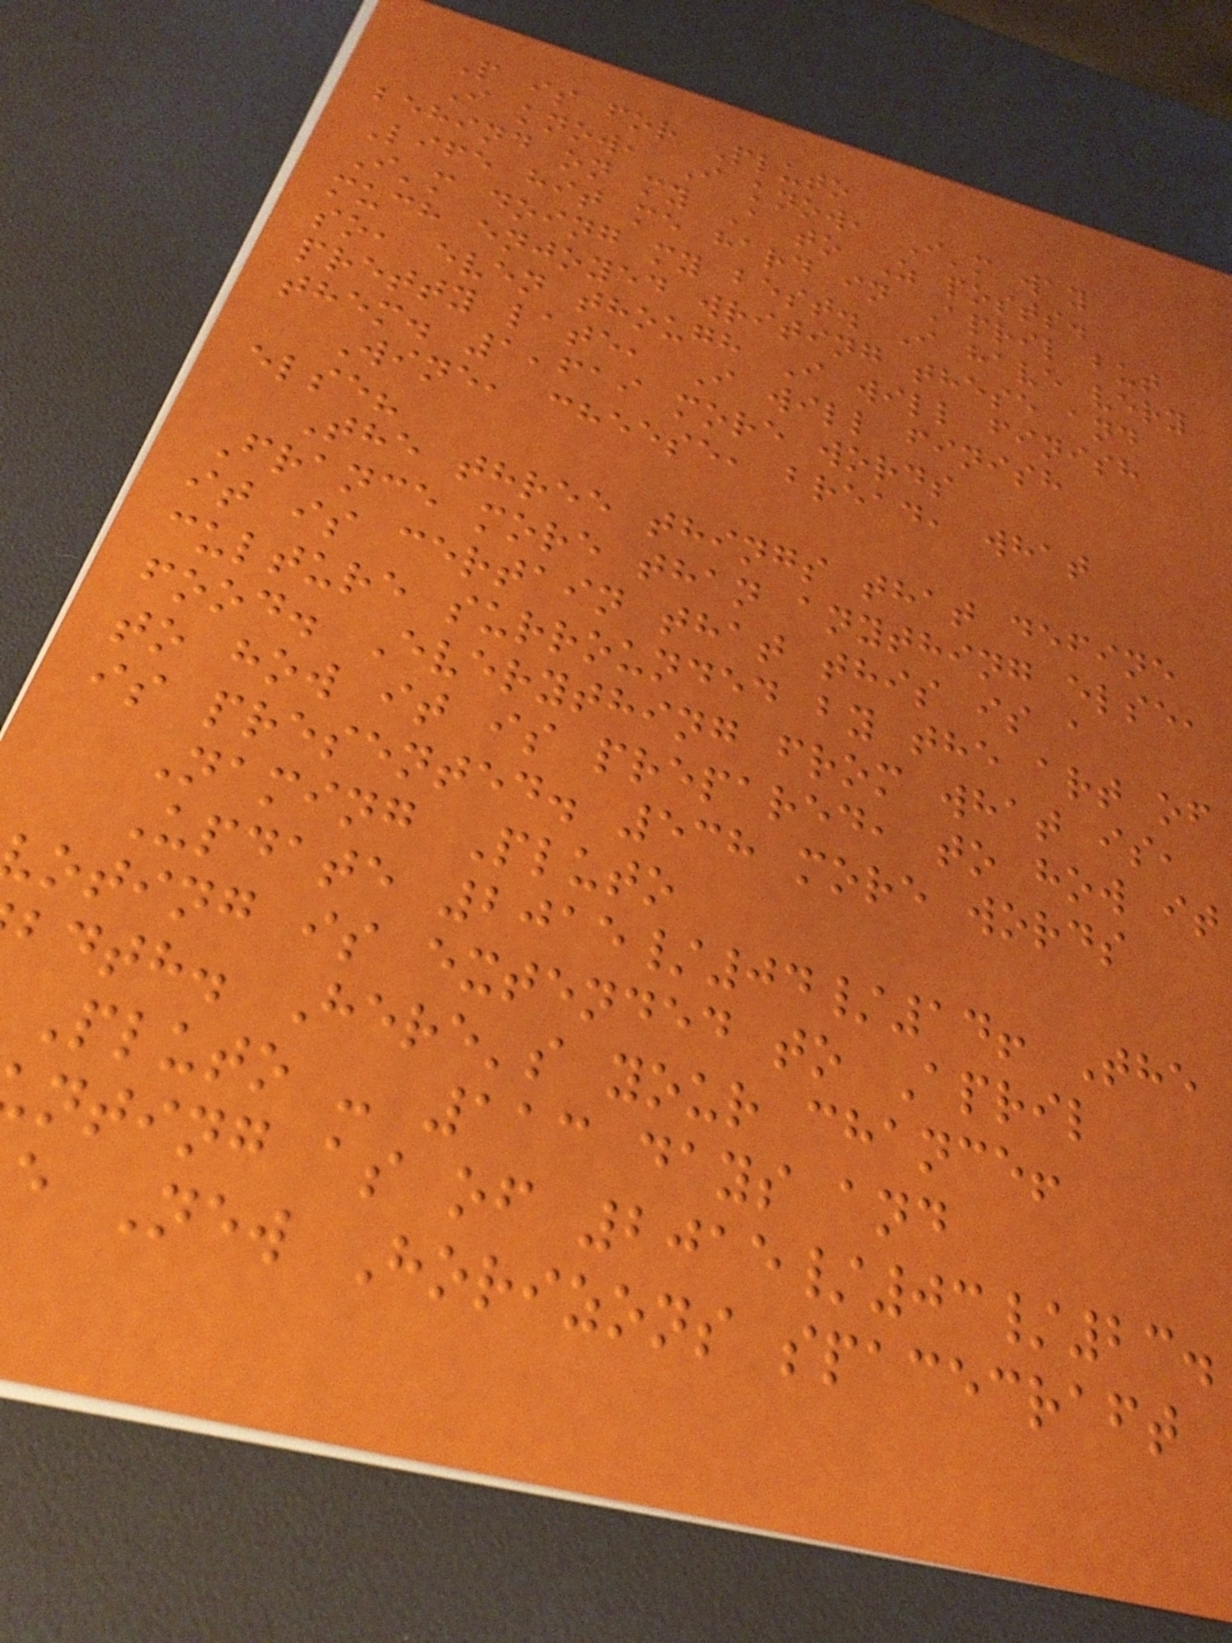P is for Pluto
I know, I know, I'm way
behind on my A to Z posts.
Life hit me hard in April but
I'm doing my best. I have very
much enjoyed writing these and
so, even though I will finish
pretty late, I will finish
them. 1,619 more words
Wine, cheese, bread, what
else?
The three things that define
France more than anything else,
it is certain that this is a
culture surrounded by the art of
food. Everything from what is,
to how it is prepared, to how it
is presented. 538 more words
Naming Pluto
Update 2015/04/14! The
oting is extended to April
bdth. Here's your chance!
Pluto - 113 days and
nting as of 2015/03/23.
e New Horizons spacecraft
